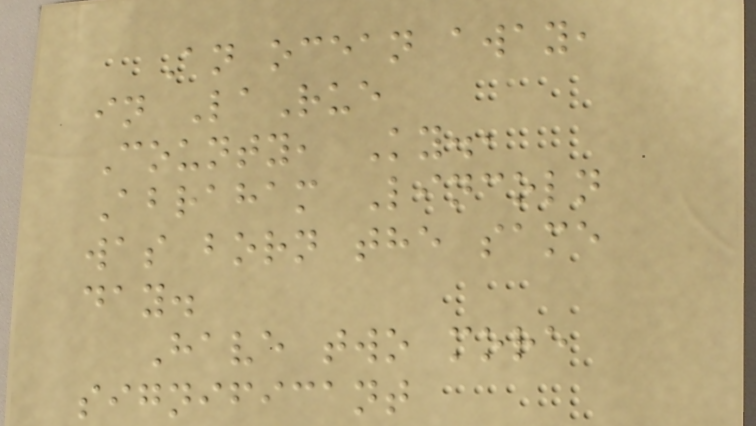An ocean away,
in LaRue
County, Ky.,
Abraham Lincoln
was born the same
day.
Have two more
significant
